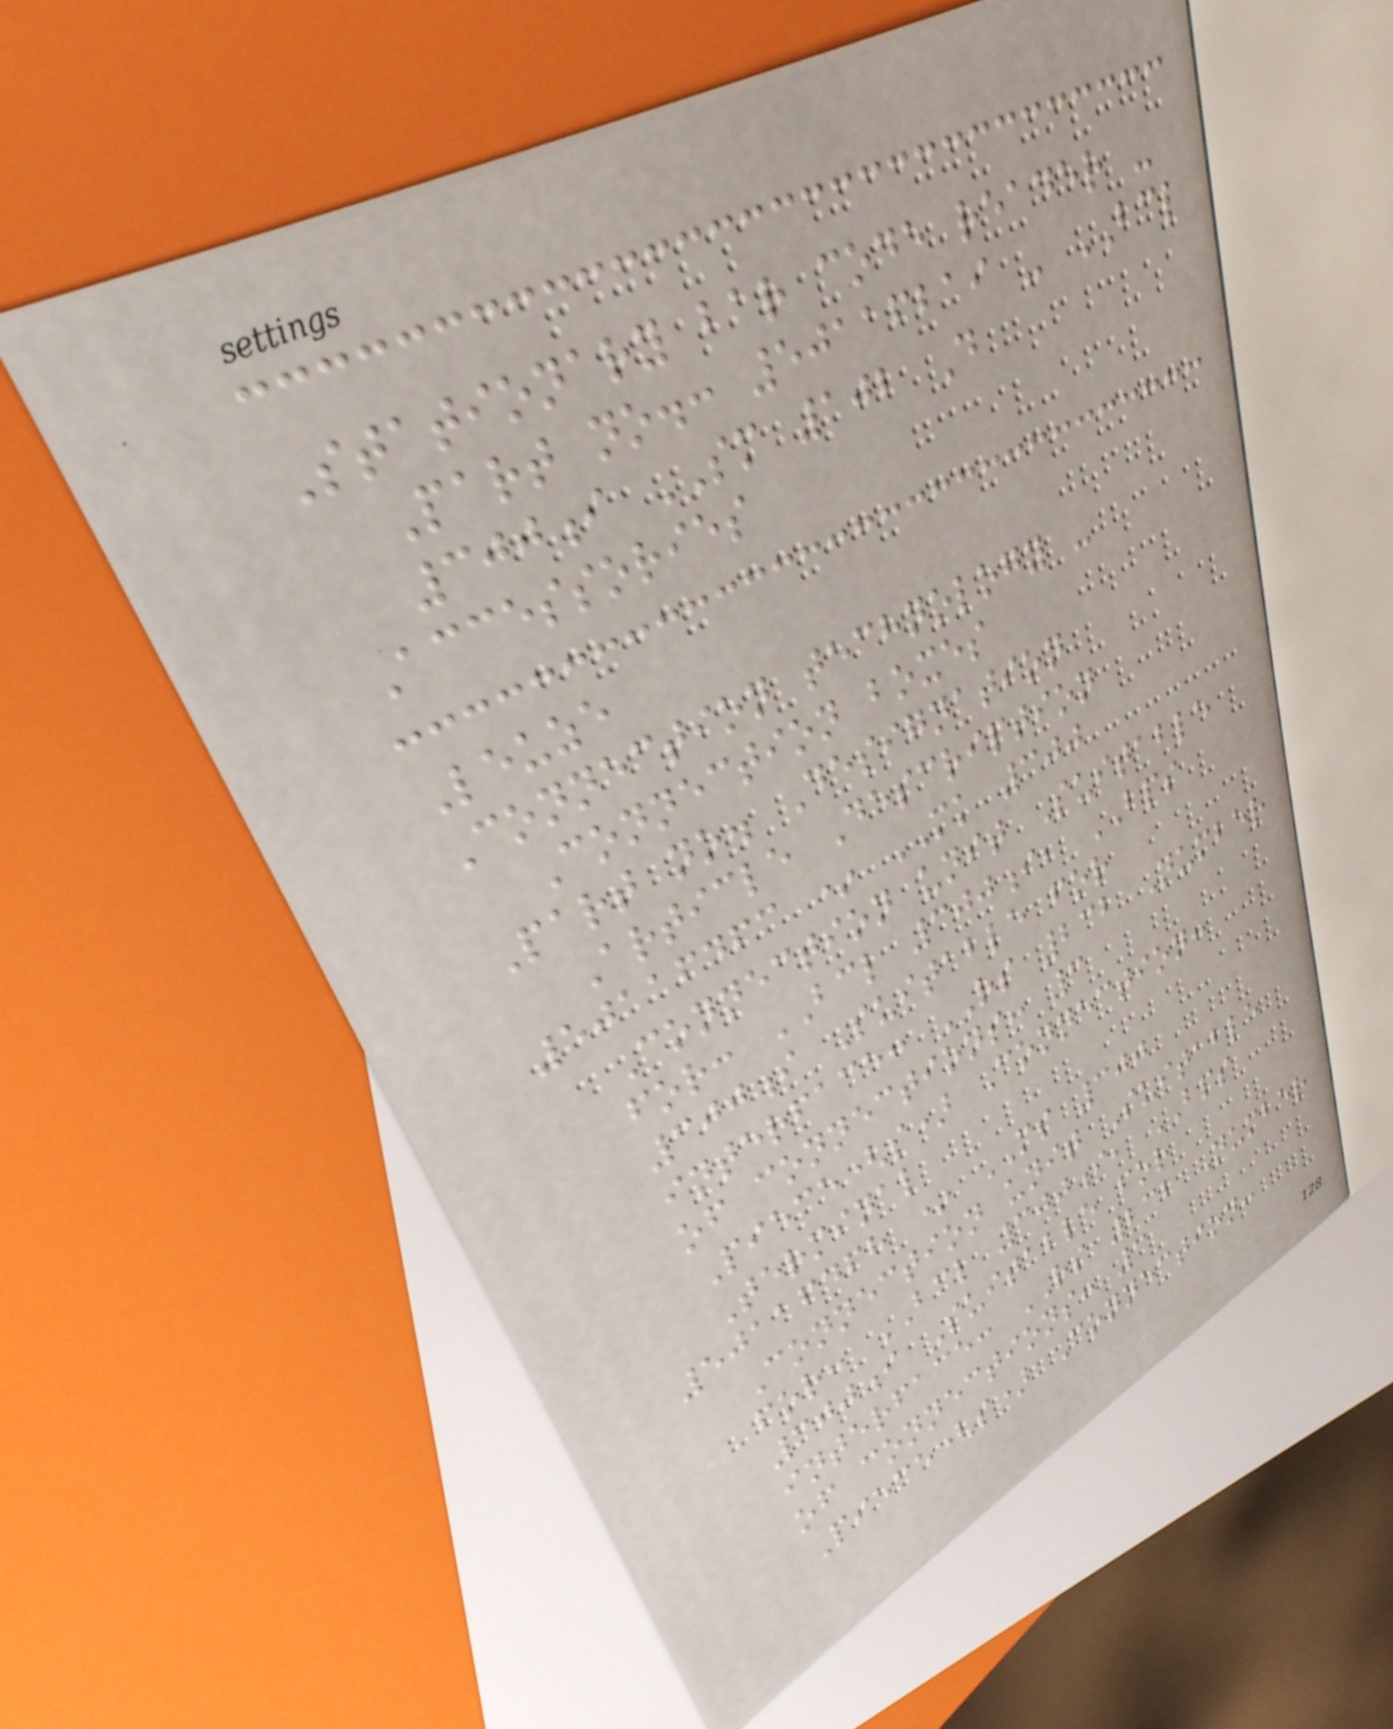Stationary bar code reader -
Part no.: 50116219 - BCL
300i SM 102 D
Accessories
Leuze
Connection technology -
Connection boxes
Part no. Designation
Article Description
50116463 * MK 300
Connection unit Suitable
for: BCL 300i, BPS
300i Suitable for
interface: RS 232 Number
of connections: 3
Piece(s) Connection:
Terminal
50116468 * MS 300
Connection unit Suitable
for: BCL 300i, BPS
300i Suitable for
interface: RS 232 Number
of connections: 3
Piece(s) Connection:
